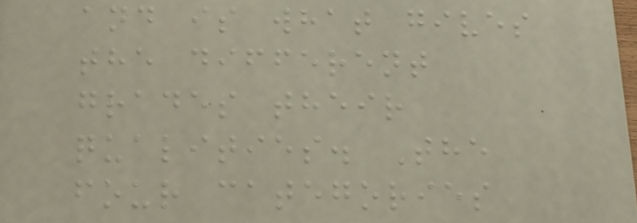and is what gives
the different
grades their
qualities. The
four categories
